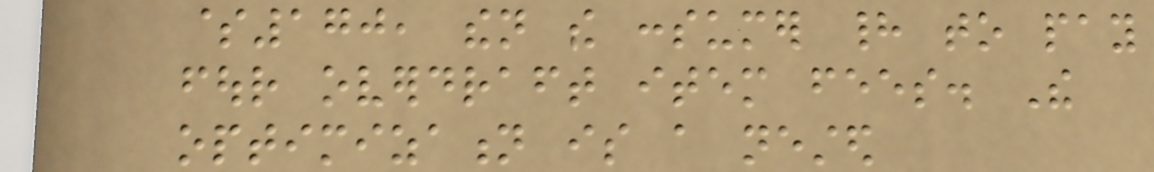$170, then the consumer had to pay
four overdraft item fees. The
optimization is a nested
